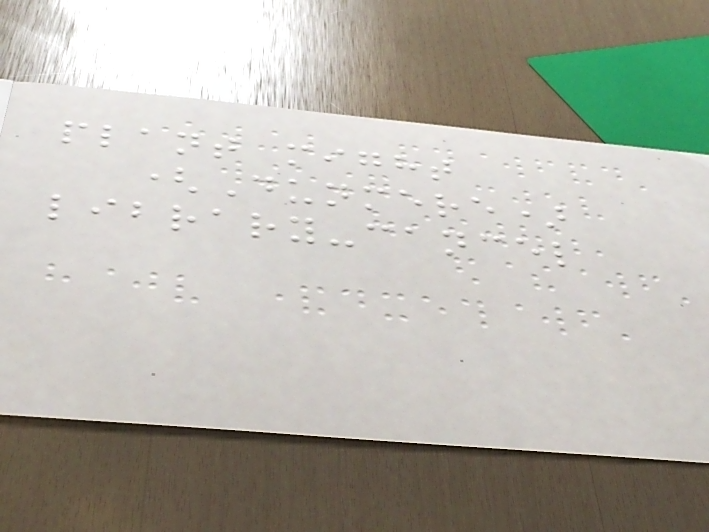plant might
(Dunmere)
library-cancel
